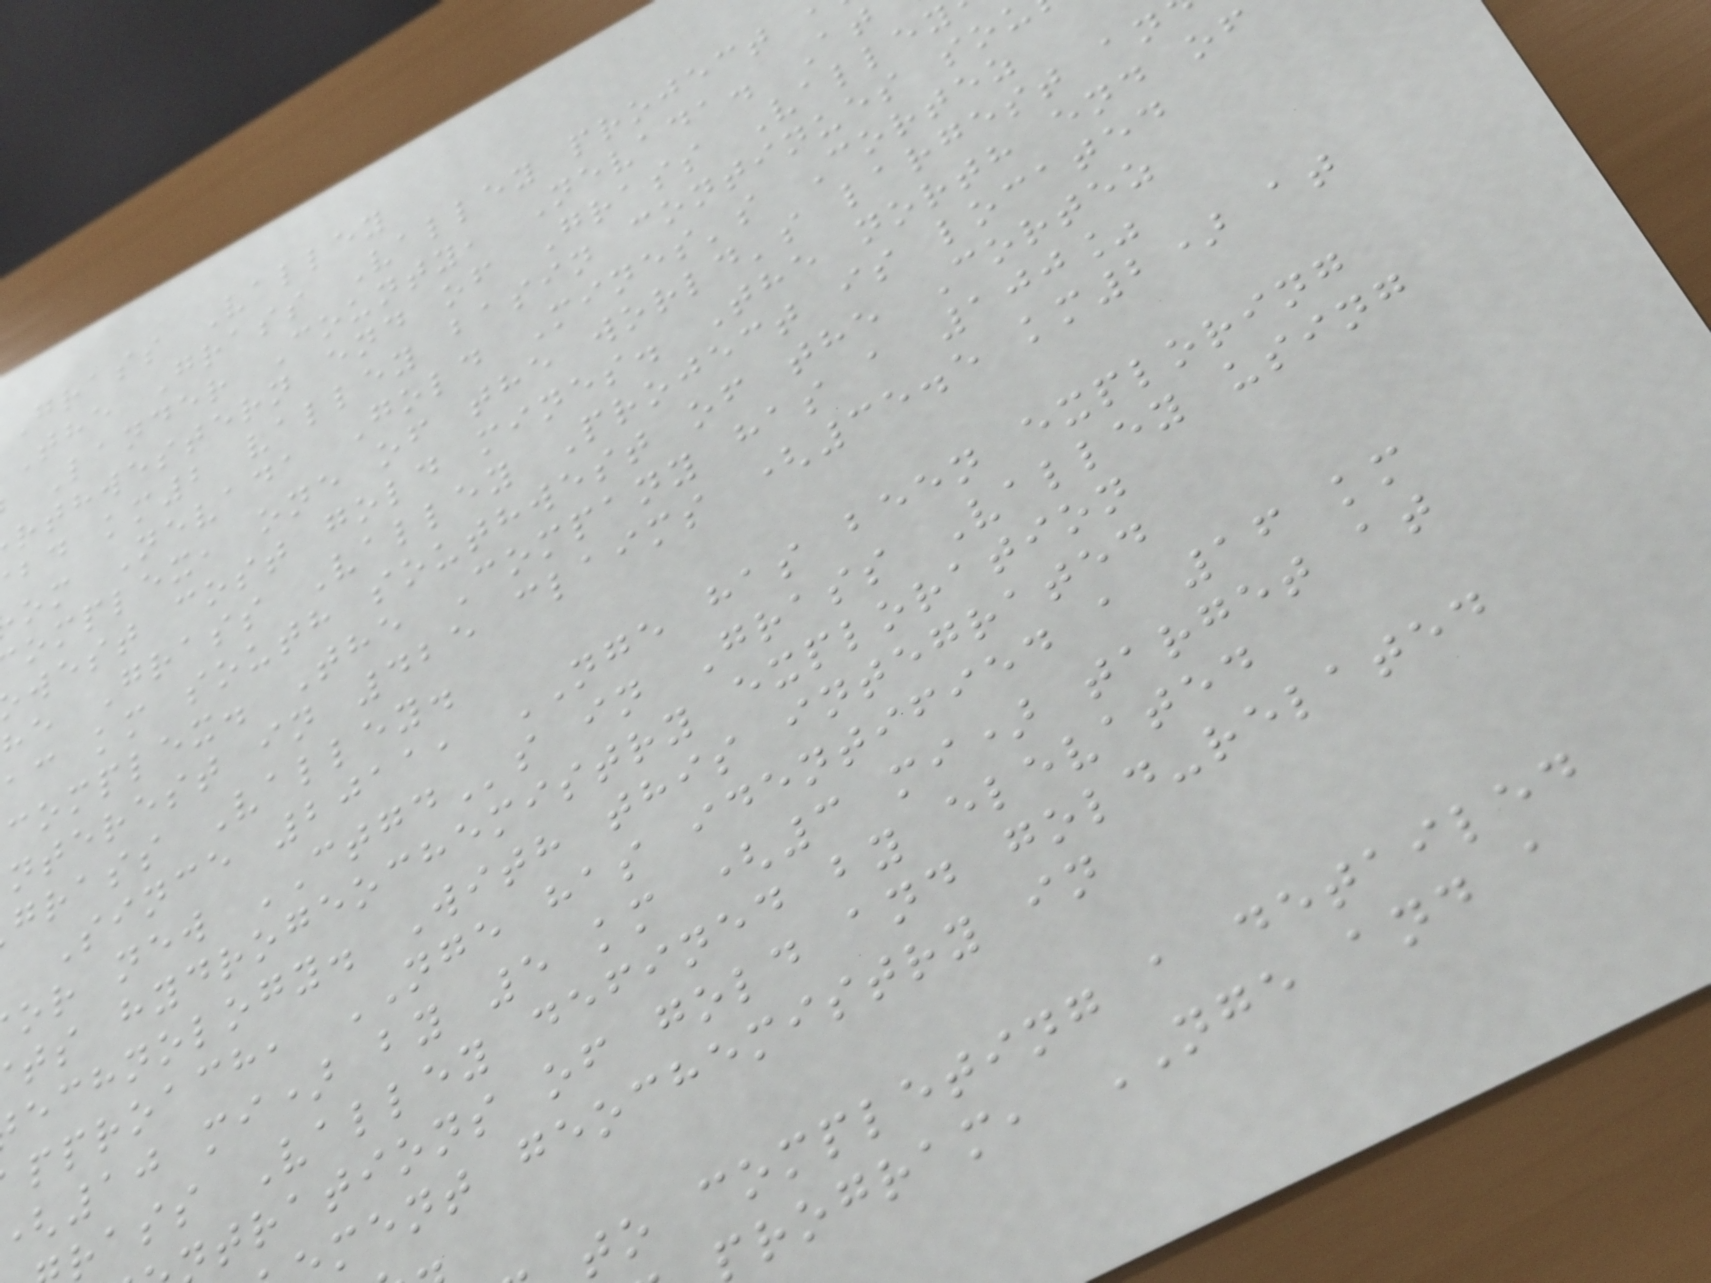Grass Valley
The Grass Valley project
Lander County, Nevada. At
rthwestern end of Grass Valley
bd km2 valley basin continues so
om Nevada Gold Mines's Cortez
omplex, one of the world's largest an
west cost gold mines. The north end of
he Grass Valley Project is located
ac km south southwest of the Cortez
complex. The Company has a 100%
nterest in 425 claims (35.5 km2) at
grass Valley.
Since 2011, NGE has been exploring
or new CTGDs in Grass Valley using
ts hydrogeochemistry exploration
echnology. With this integrated
pproach, NGE has identified a 16 km
10 mi) by 5 km (3 mi) target at
rass Valley defined by elevated
trations of gold and gold-related
ment geochemistry in
to completing a detailed
rogram, NGE and a
